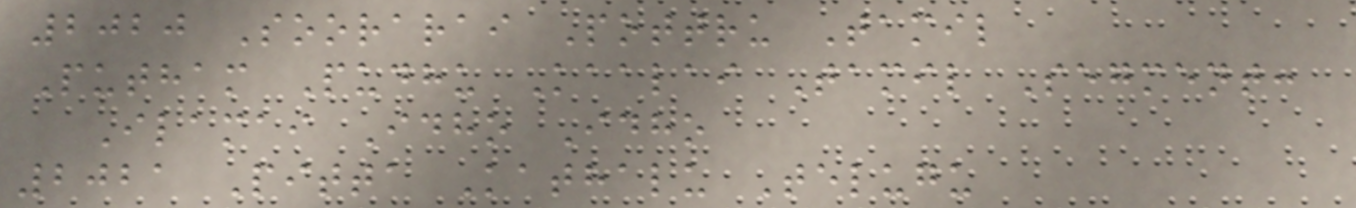2020 Soorarai Pottru Tamil
Putham Pudhu Kaalai Tamil Segment:
Ilamai Idho Idho
2021 Pitta Kathalu Telugu
